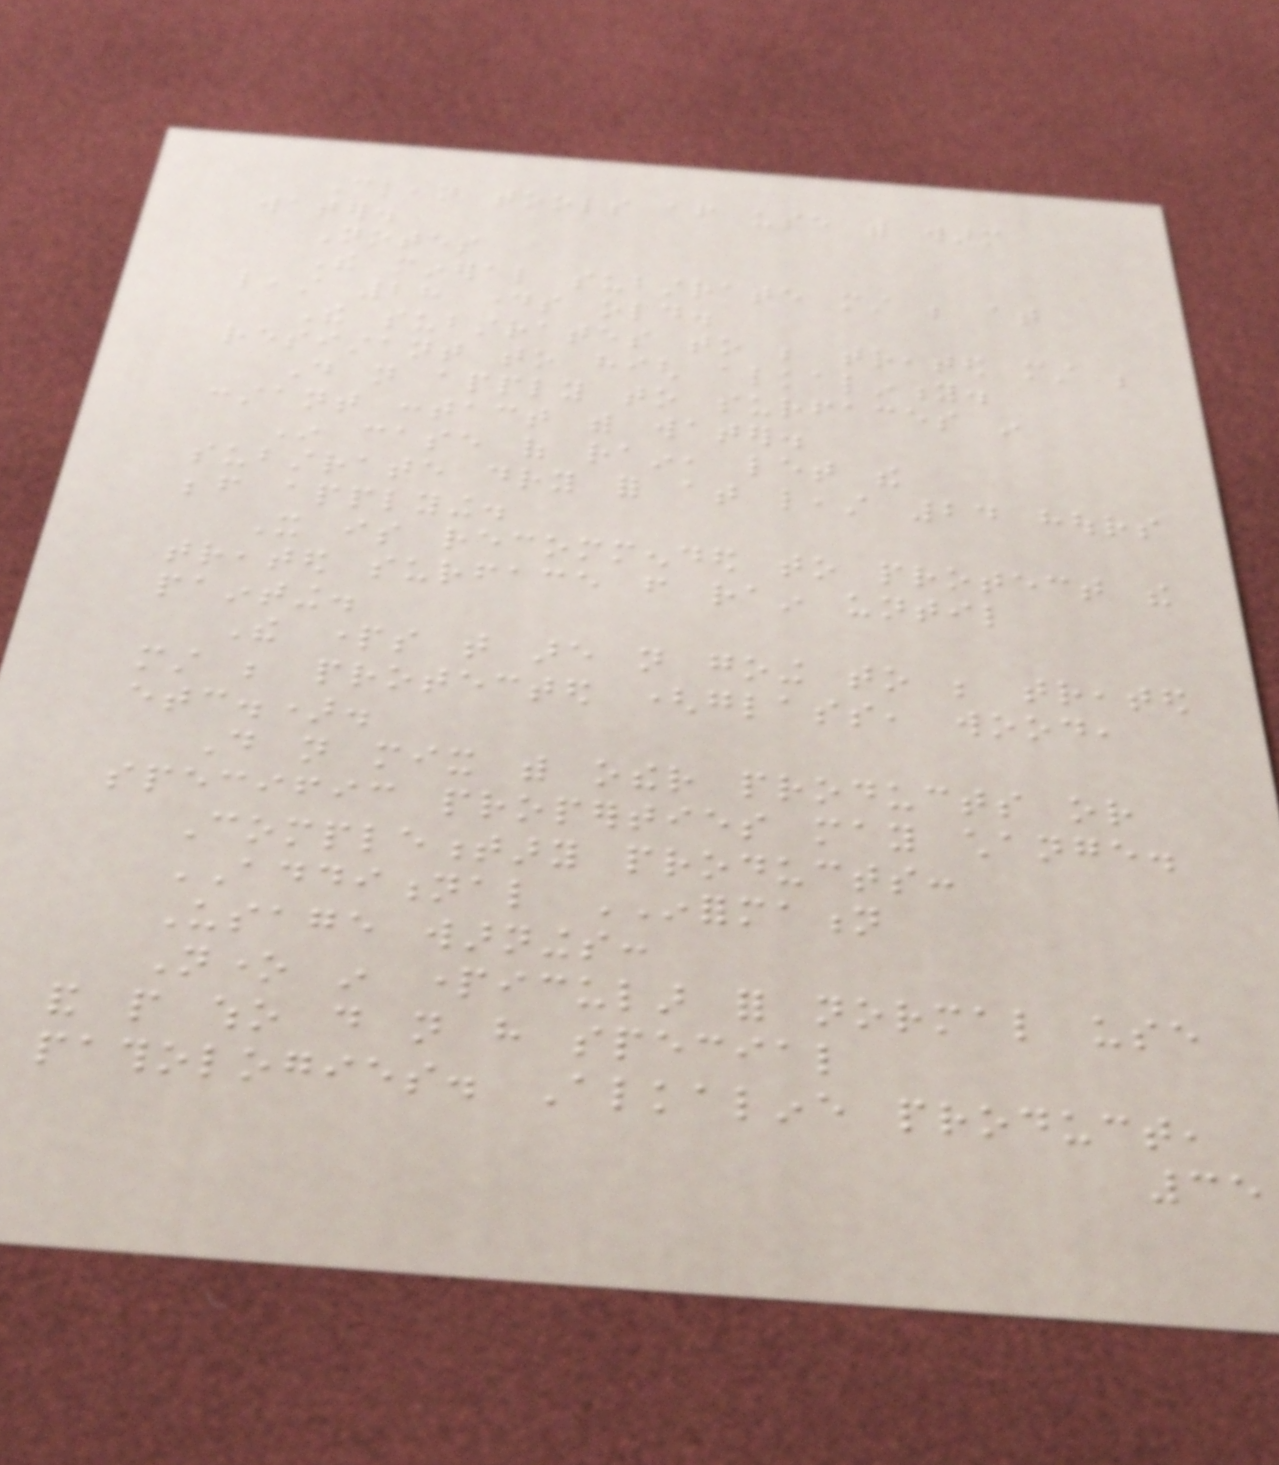Clean tools after use with warm
water.
Notes
The mineral substrate must be at
least 28 days old.
The substrates to be treated must be
resistant to high alkalinity.
Do not apply to surfaces in
constant contact with water.
In case of rain, let the
substrate dry for at least 24 hours
before applying.
It is recommended to protect the
treated surface from rain until
painting.
The parts that are not going to be treated
must be protected (glass, wood,
etc.).
Do not mix with other products or
specific properties may change.
Complementary products:
ADDITIONAL INFORMATION
Usage warnings:
None in particular for normal use
and people who do not have special
pathologies. Alkaline product,
35
